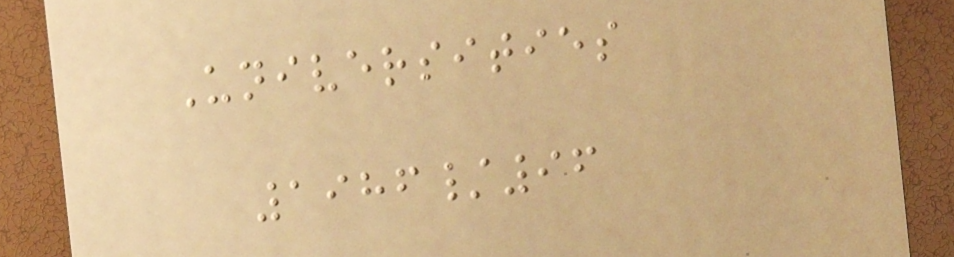Universities
1986/96
